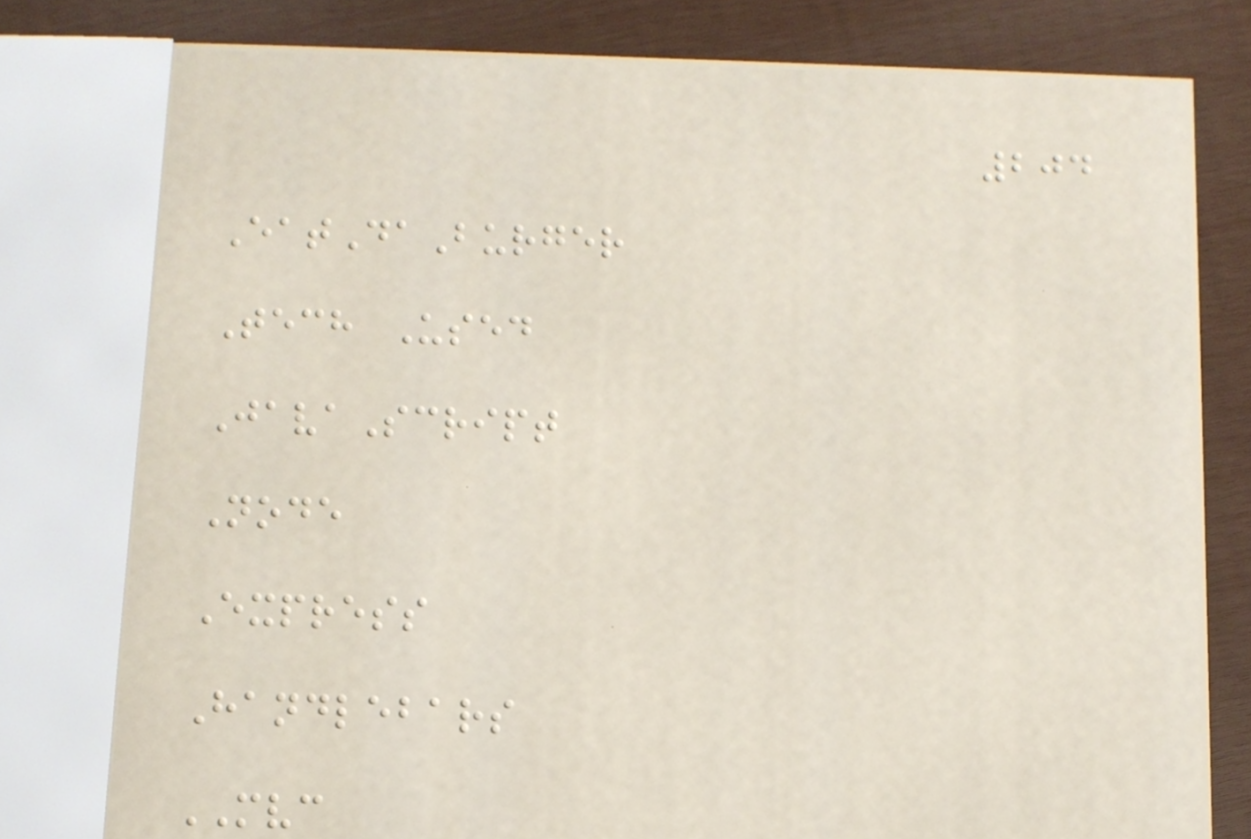204
EatDaBurger
Tech Used
JavaScript
Node
Express
Handlebars
MVC
